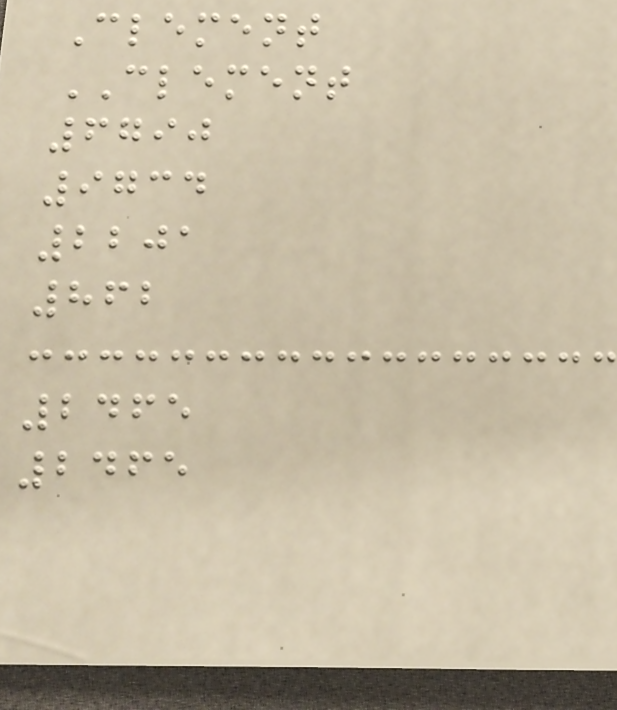Clement
CLEMENT
6790
9734
2201
862
2465
2465
